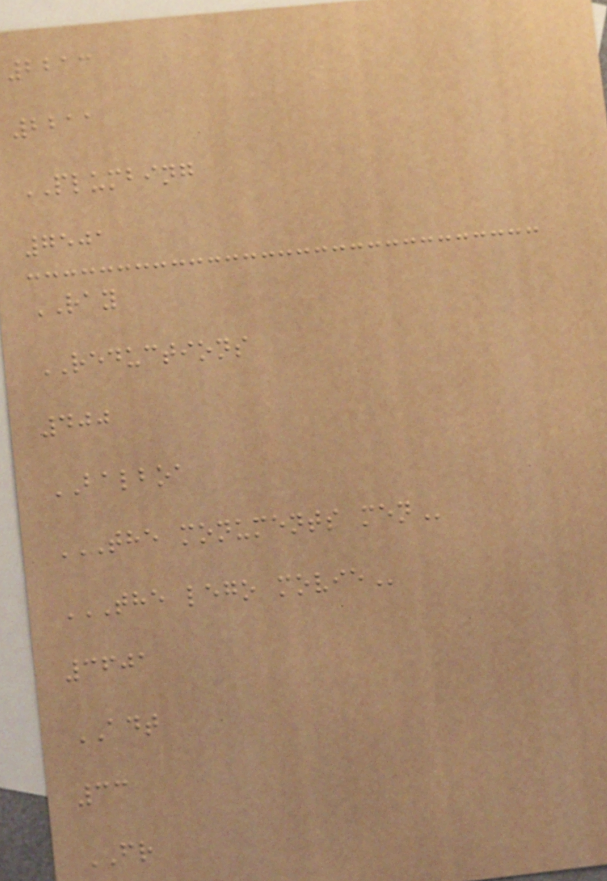2213
2211
PLUMBING
7501
RAY
REDUCTIONS
400
BALBOA
THE MONUMENTS MEN
THE LEGO MOVIE
3601
ADT
33
FR
